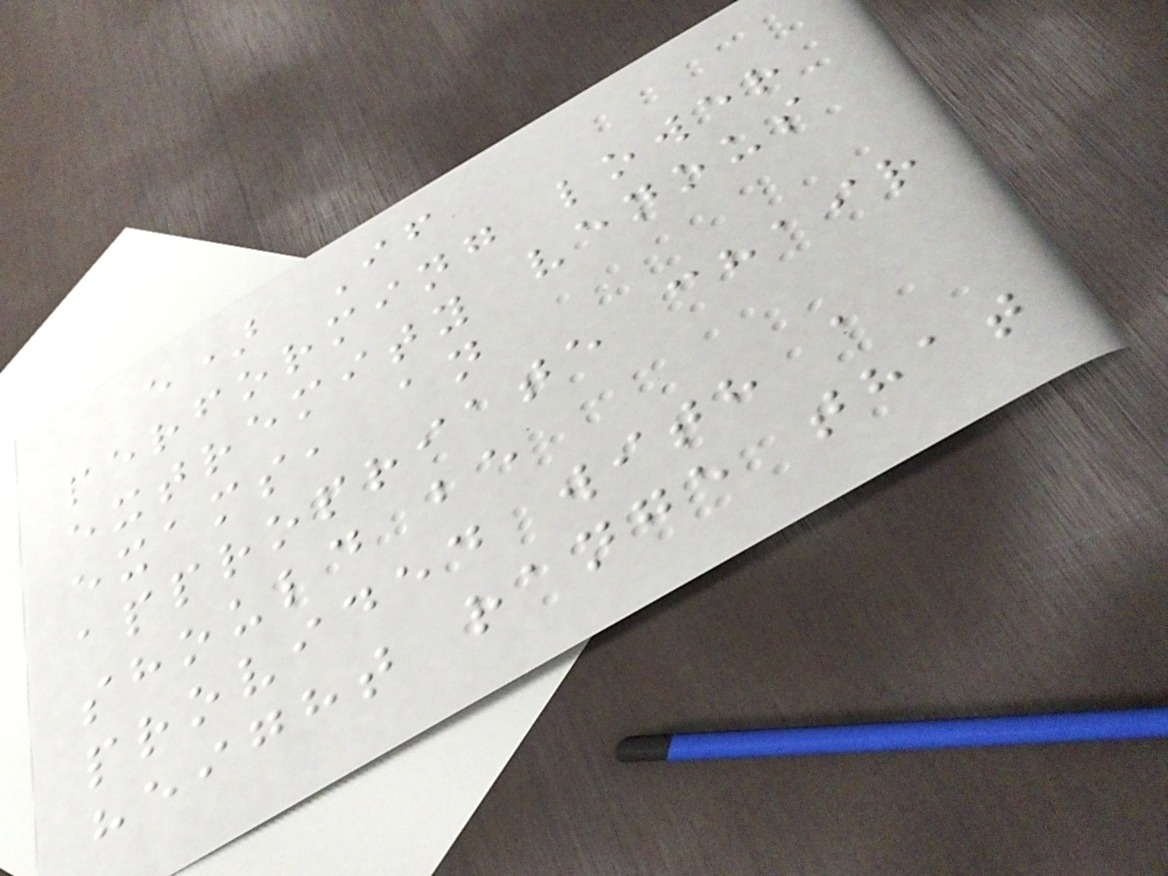e) If
performing lower
extremity venous
exams, an
appropriate chair
should be
provided with a
height range that
